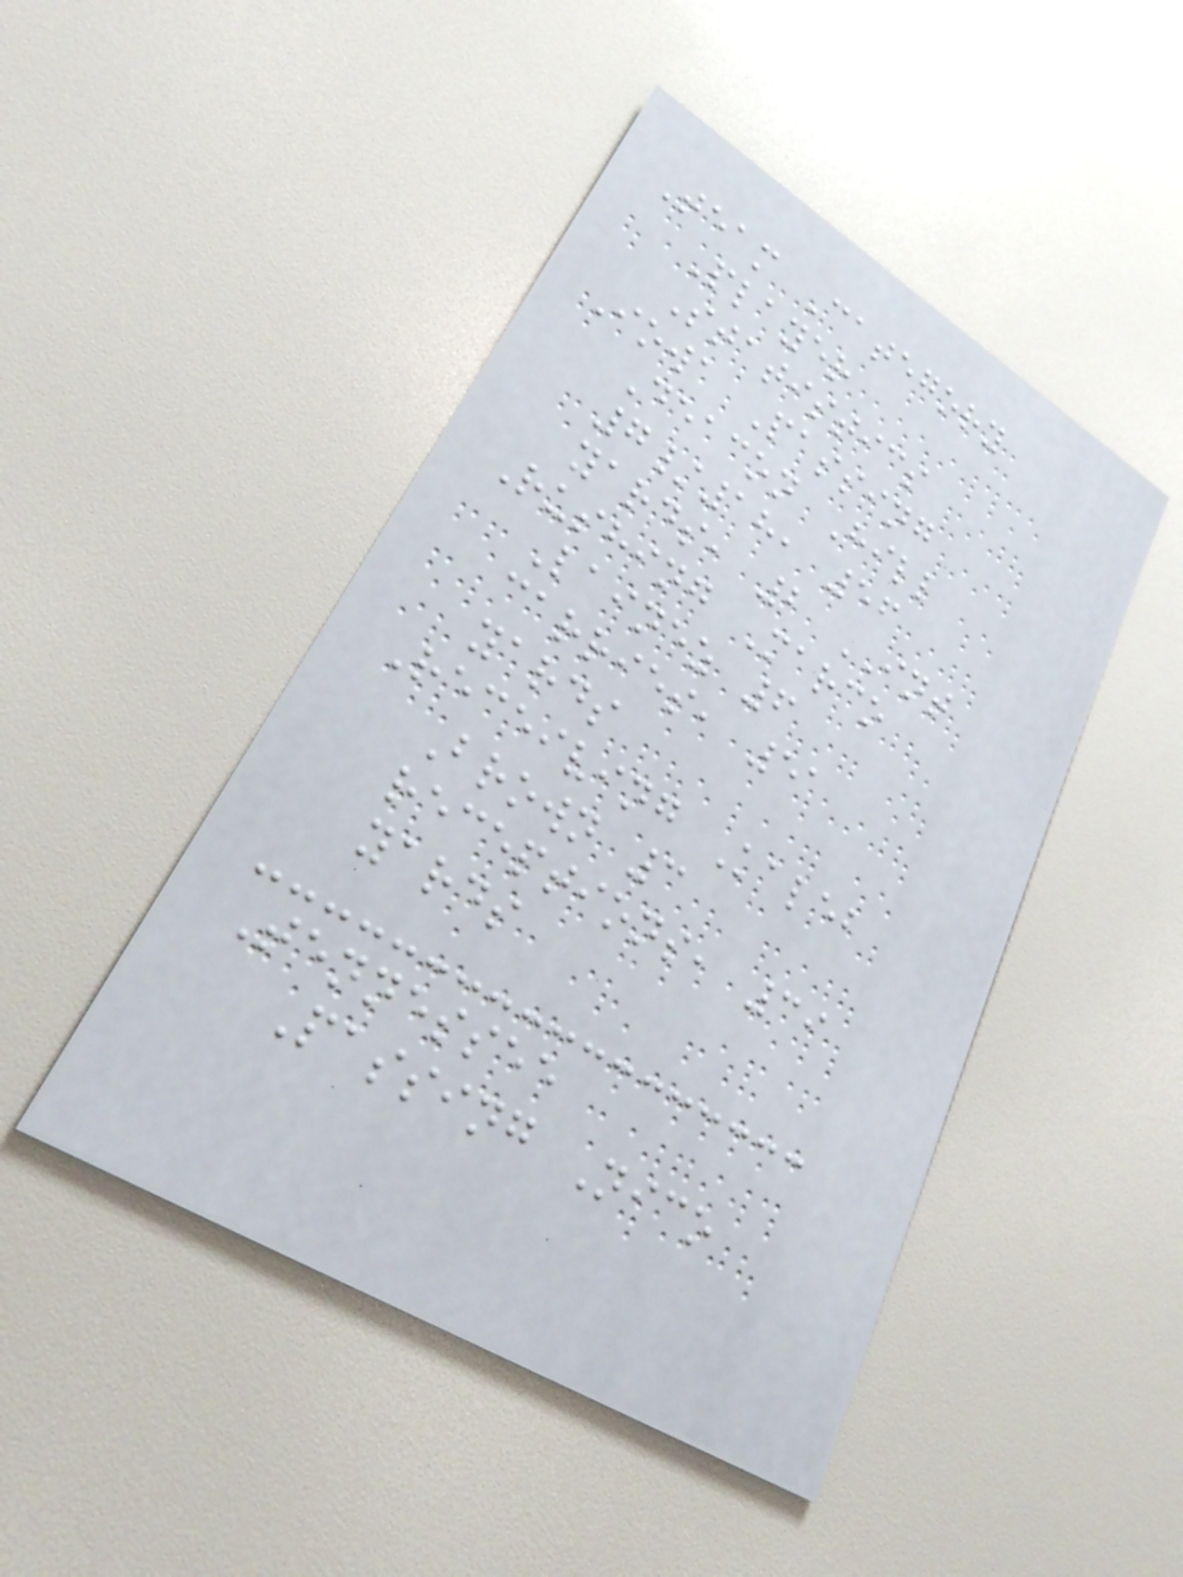Team Category
Player
Statistics
Iowa Passing
Deacon Hill
7/18, 56
yards, 2 INT
Rushing Marco
Lainez 6
carries, 51
yards
Receiving Kaleb
Brown 3
receptions, 39
yards
Tennessee
Passing Nico
